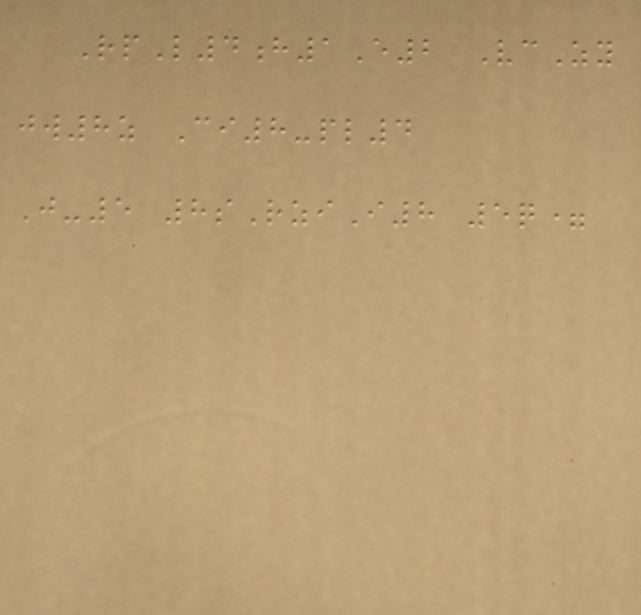RpL4h1E2 VcZy
jw8z Ci8-pl4
J-5 8sRziI8 5q=
